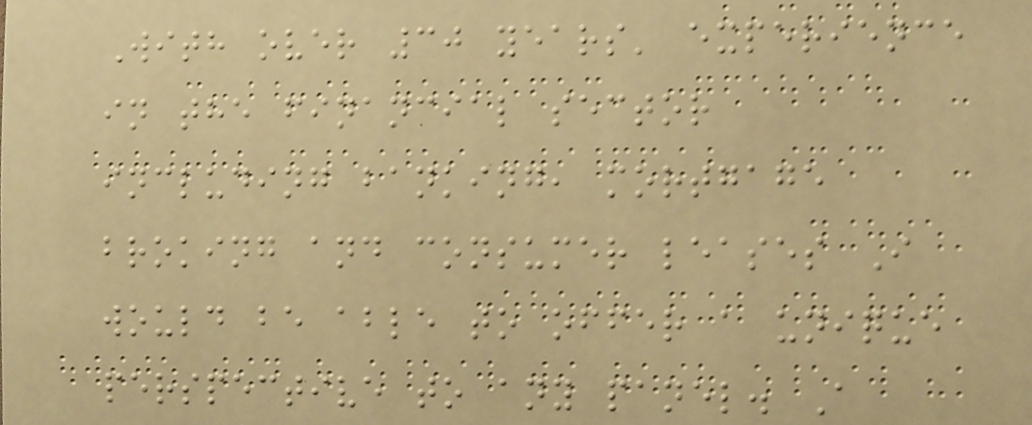With over 30 years' experience
in the financial sector
including banking, mortgage
broking and consumer leases I
would be able to offer a unique
perspective to any panel. A
